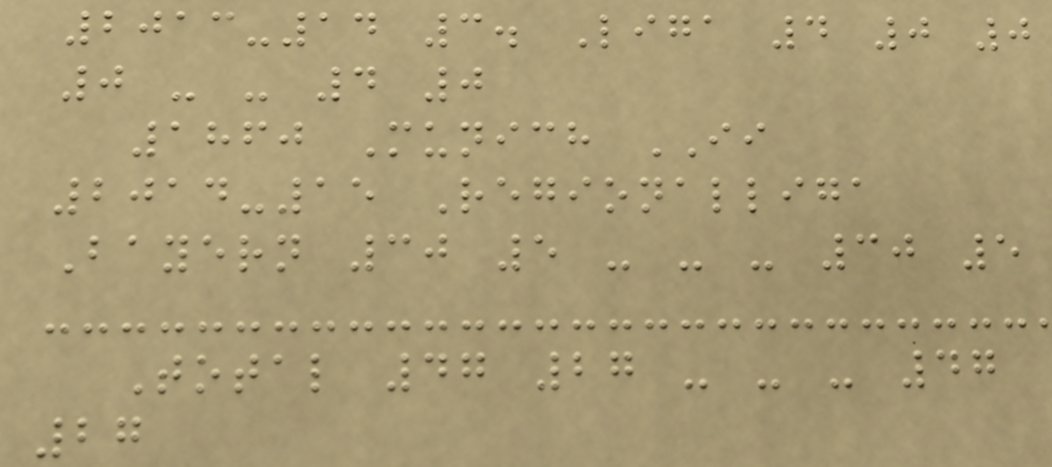2013-14 3. Liga 4 0 0
0 - - 4 0
1860 Munich II
2014-15 Regionalliga
Bayern 30 5 - - - 30 5
Total 47 27 - - - 47
27
